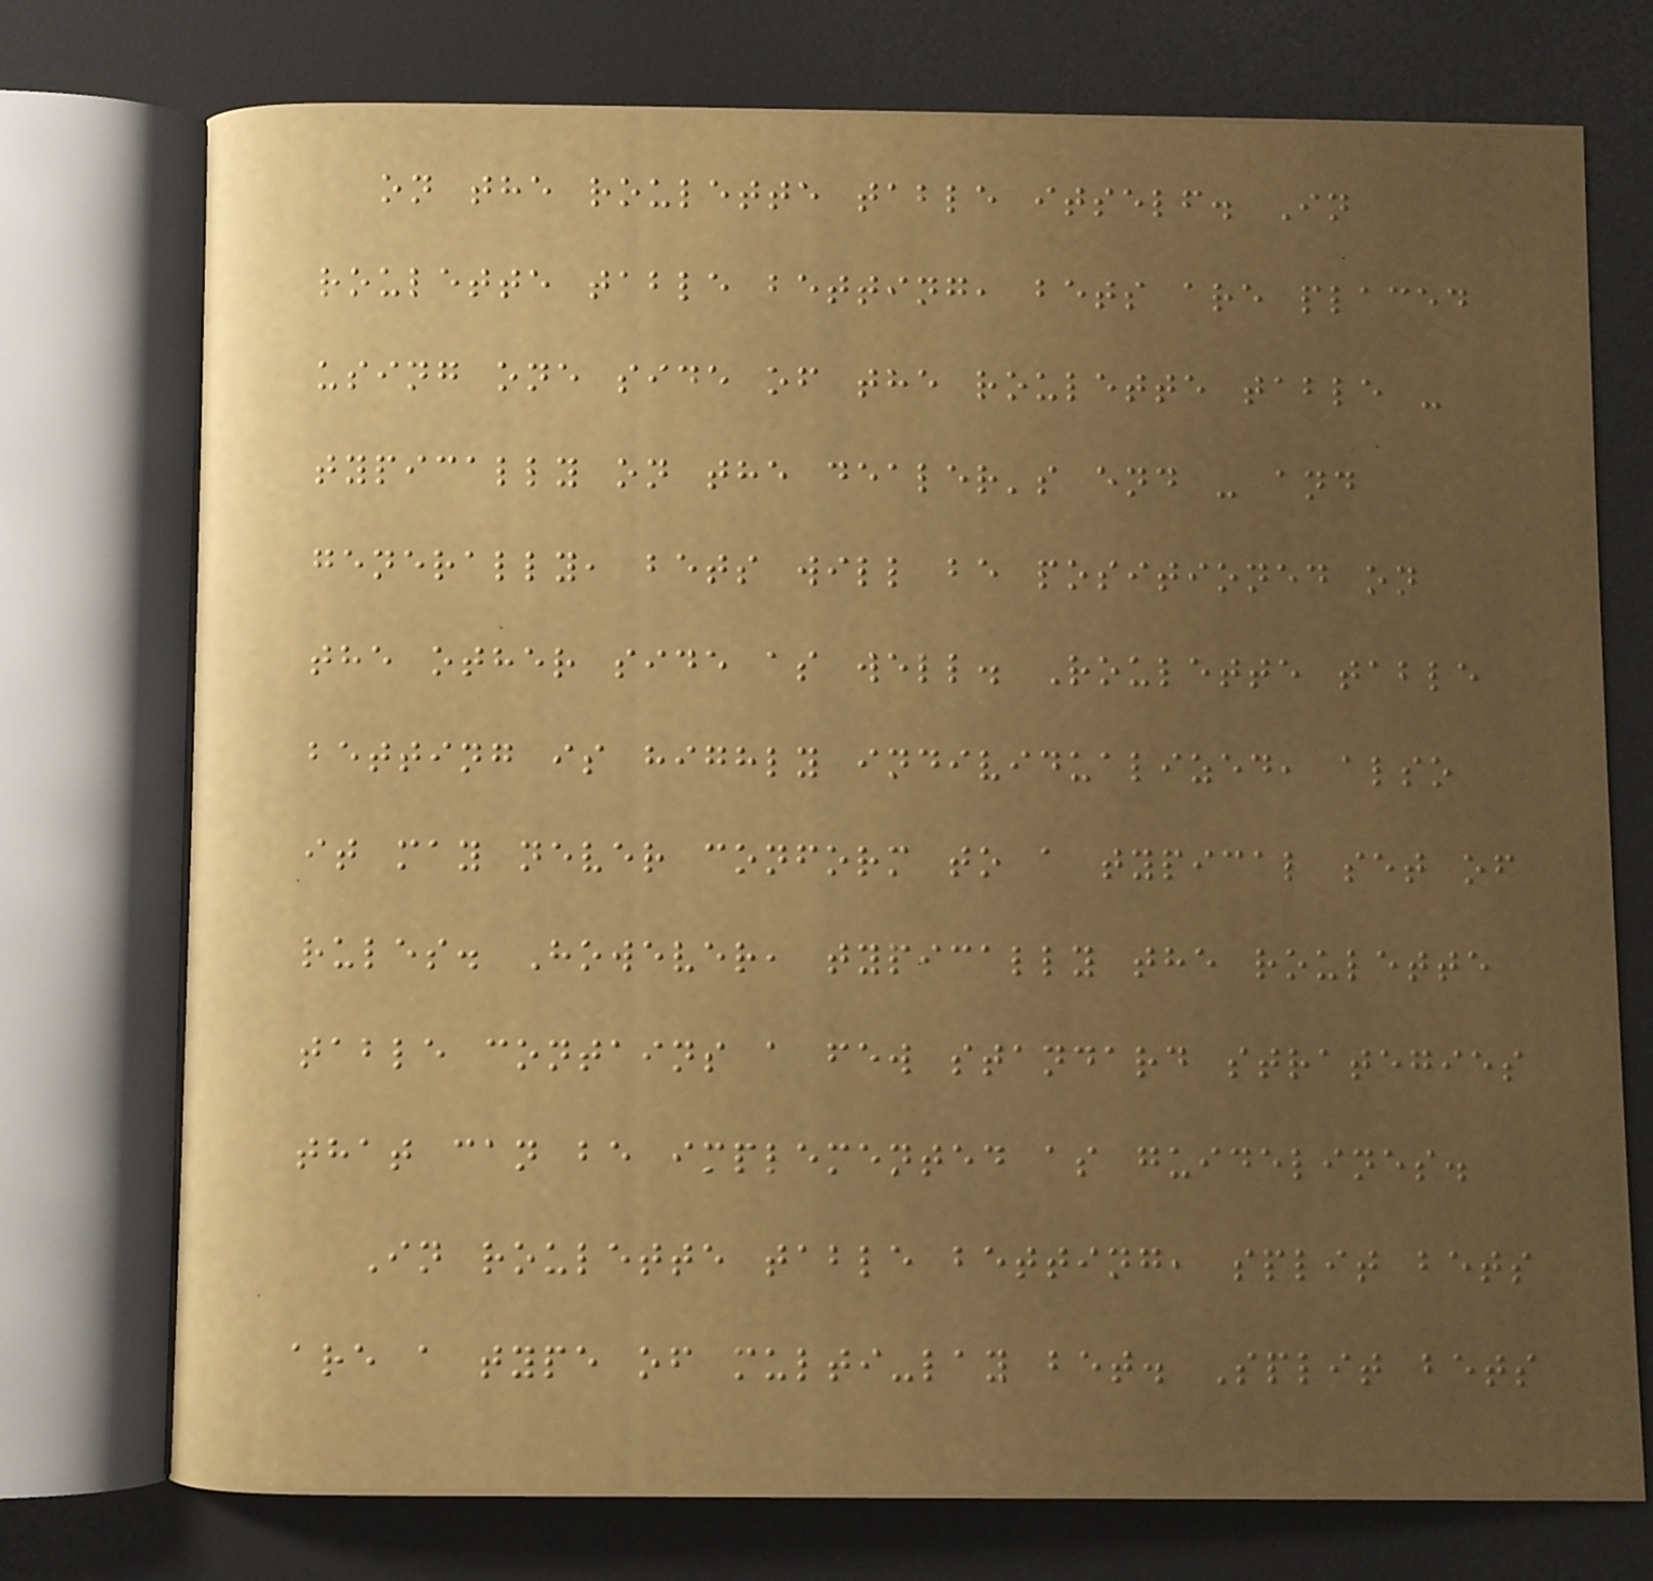on the roulette table itself. In
roulette table betting, bets are placed
using one side of the roulette table -
typically on the dealer's end - and
generally, bets will be positioned on
the other side as well. Roulette table
betting is highly individualized, also
it may never conform to a typical set of
rules. However, typically the roulette
table contains a few standard strategies
that can be implemented as guidelines.
In roulette table betting, split bets
are a type of multi-lay bet. Split bets
